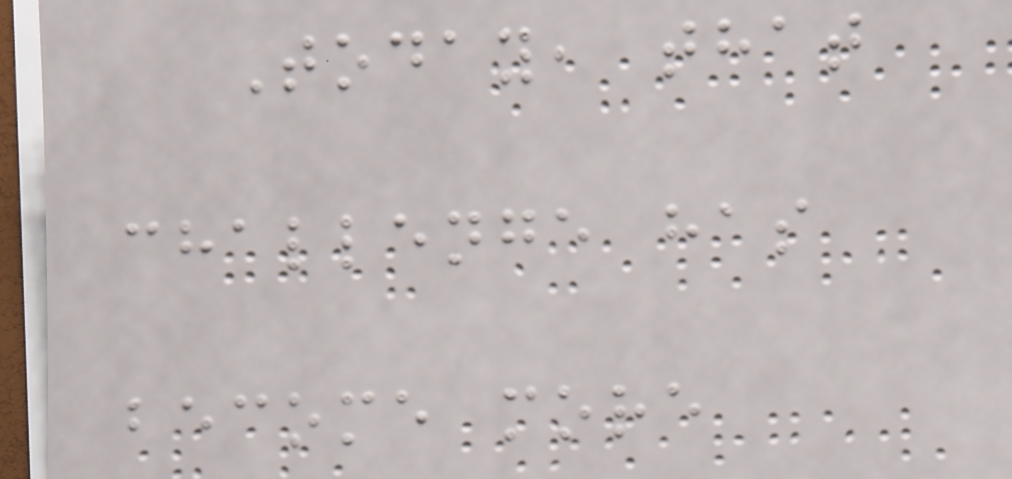Today, that
challenge has
become more
